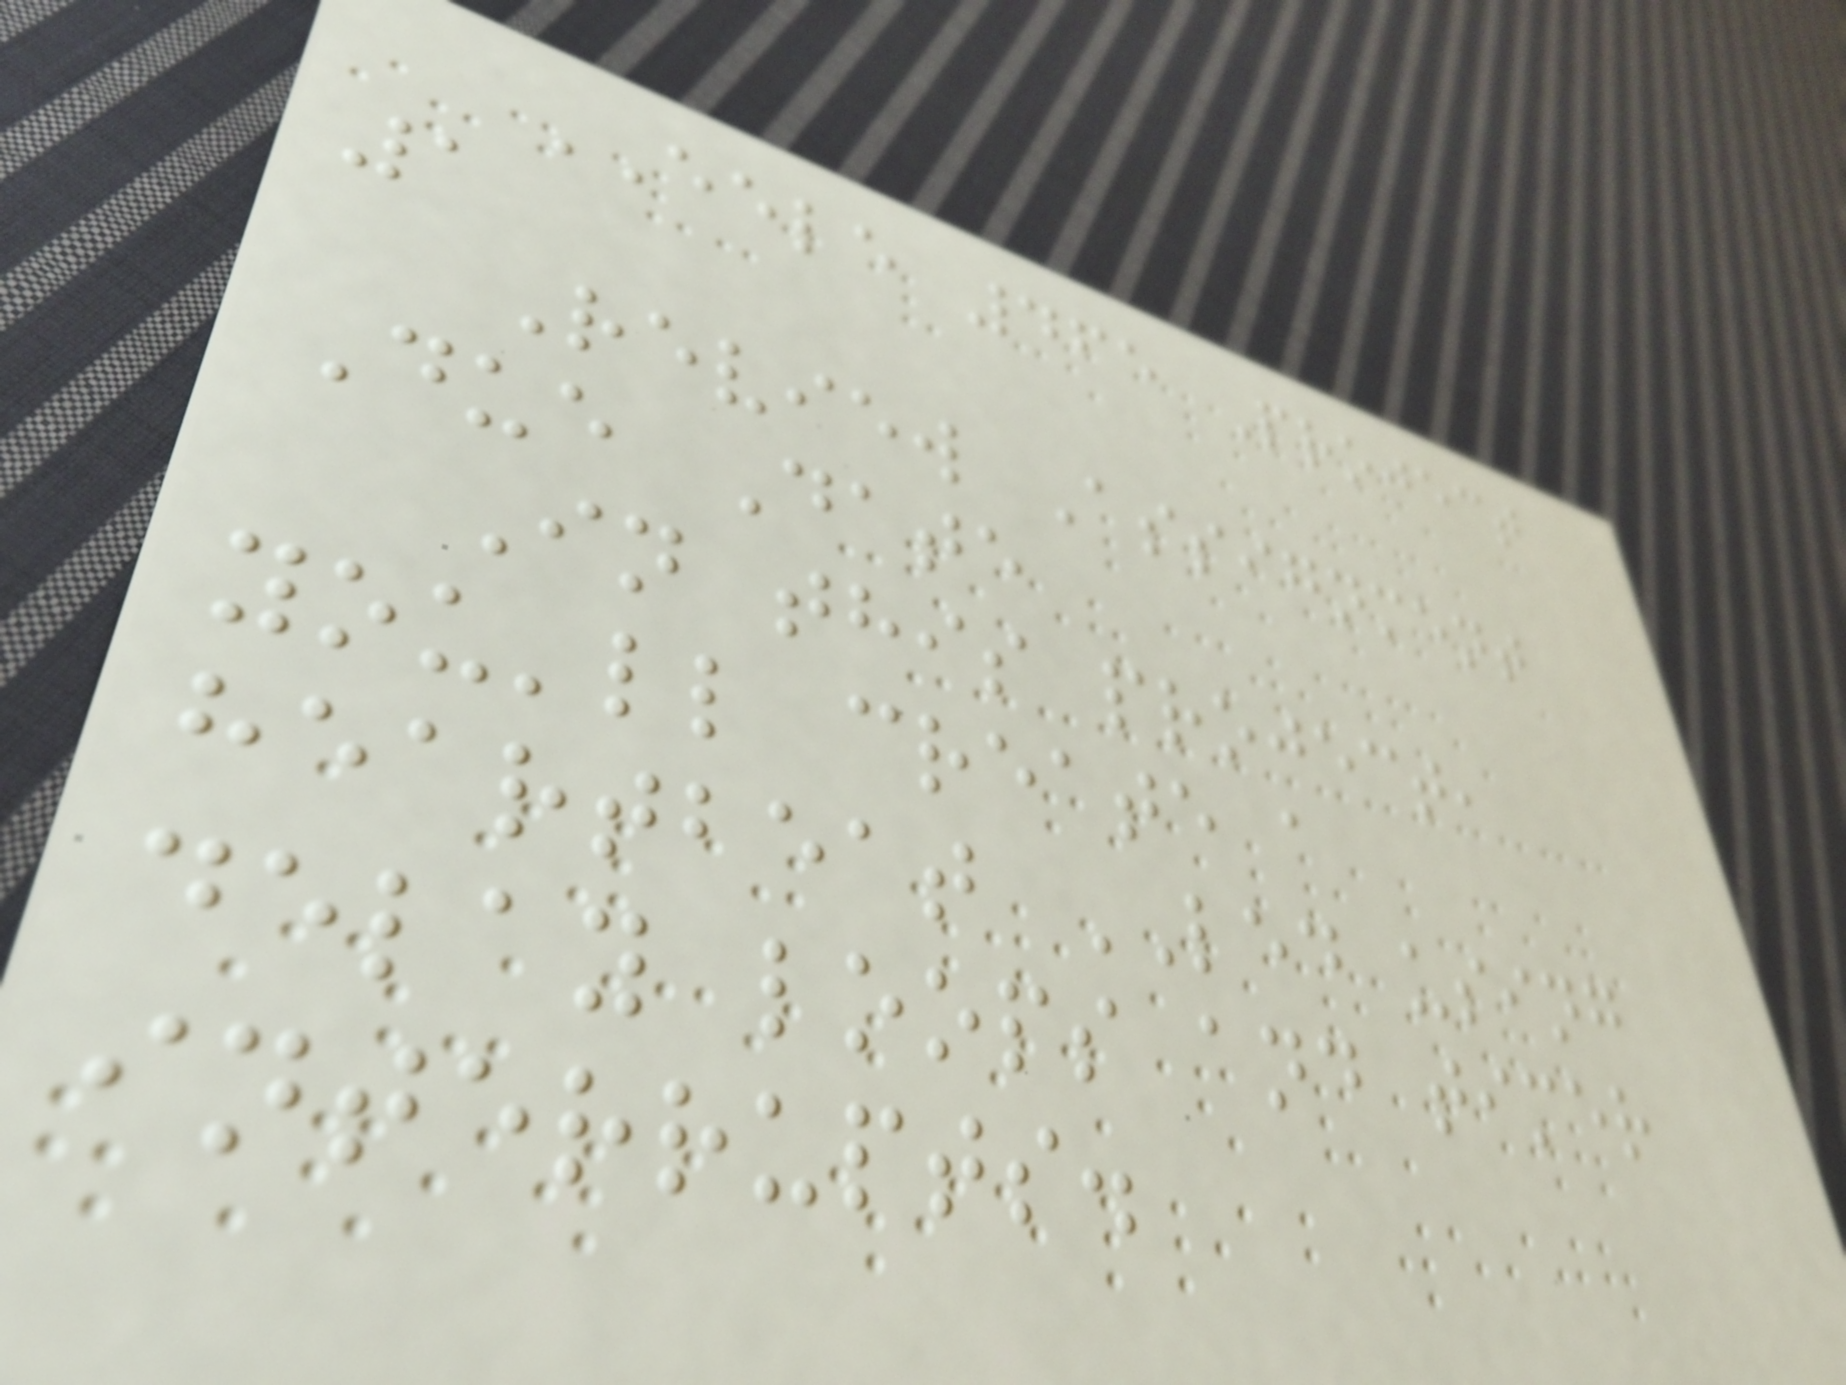EELE 465 Project
1
Review Assignment
Due Date
In this project,
you'll create a
heartbeat LED using
delay loops and timer
interrupts.
